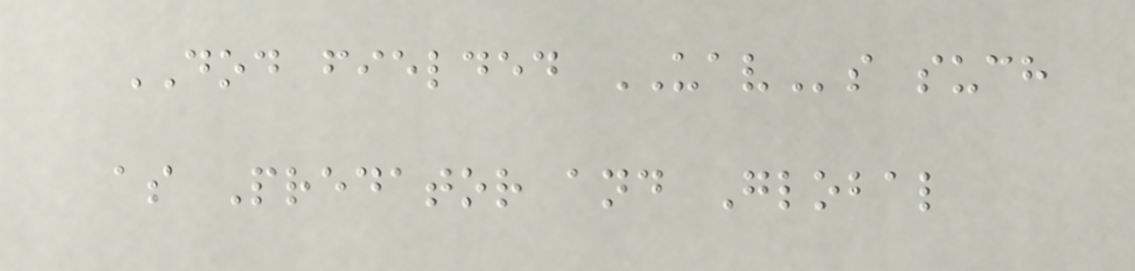DOD fielded UAVs such
as Predator and Global
